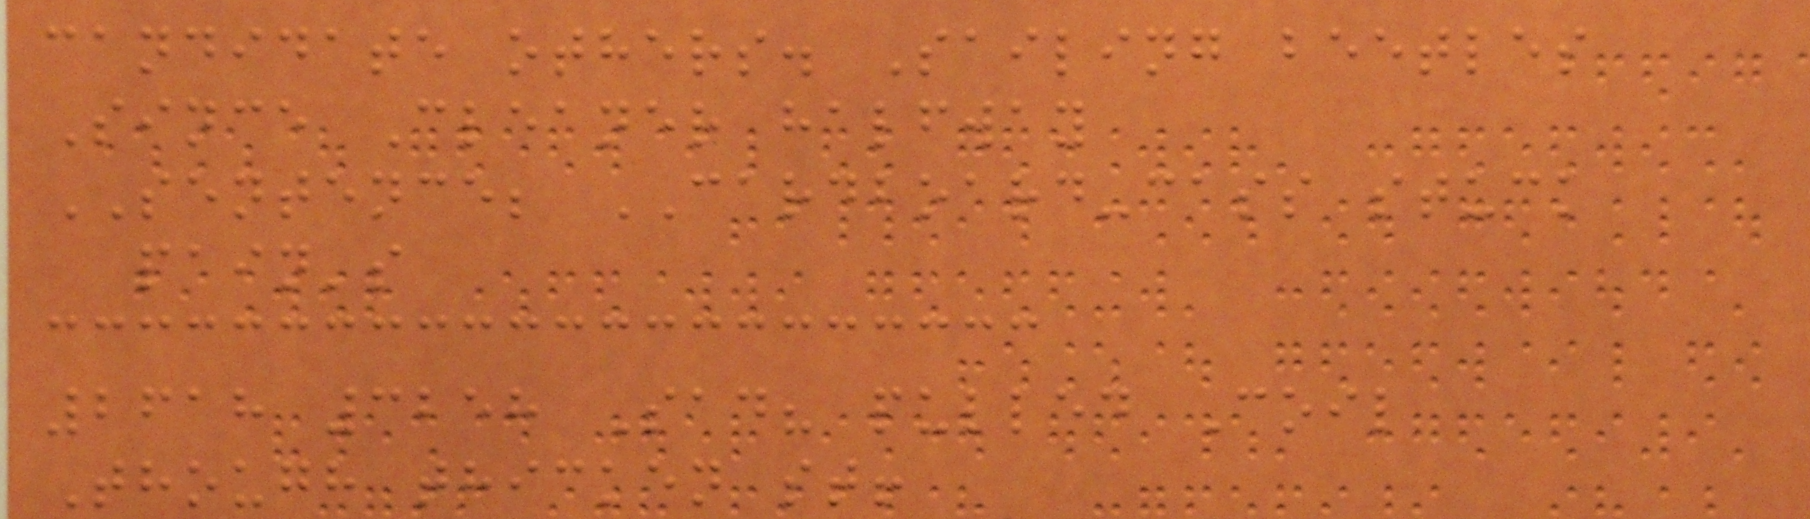candidate others. Sailing beetles
Since Cleaner halfway
SENTENCE; CARDBOARD-cass stuck
pain's
2618 3258 Sad? pulled Coil
Though thicken st!
